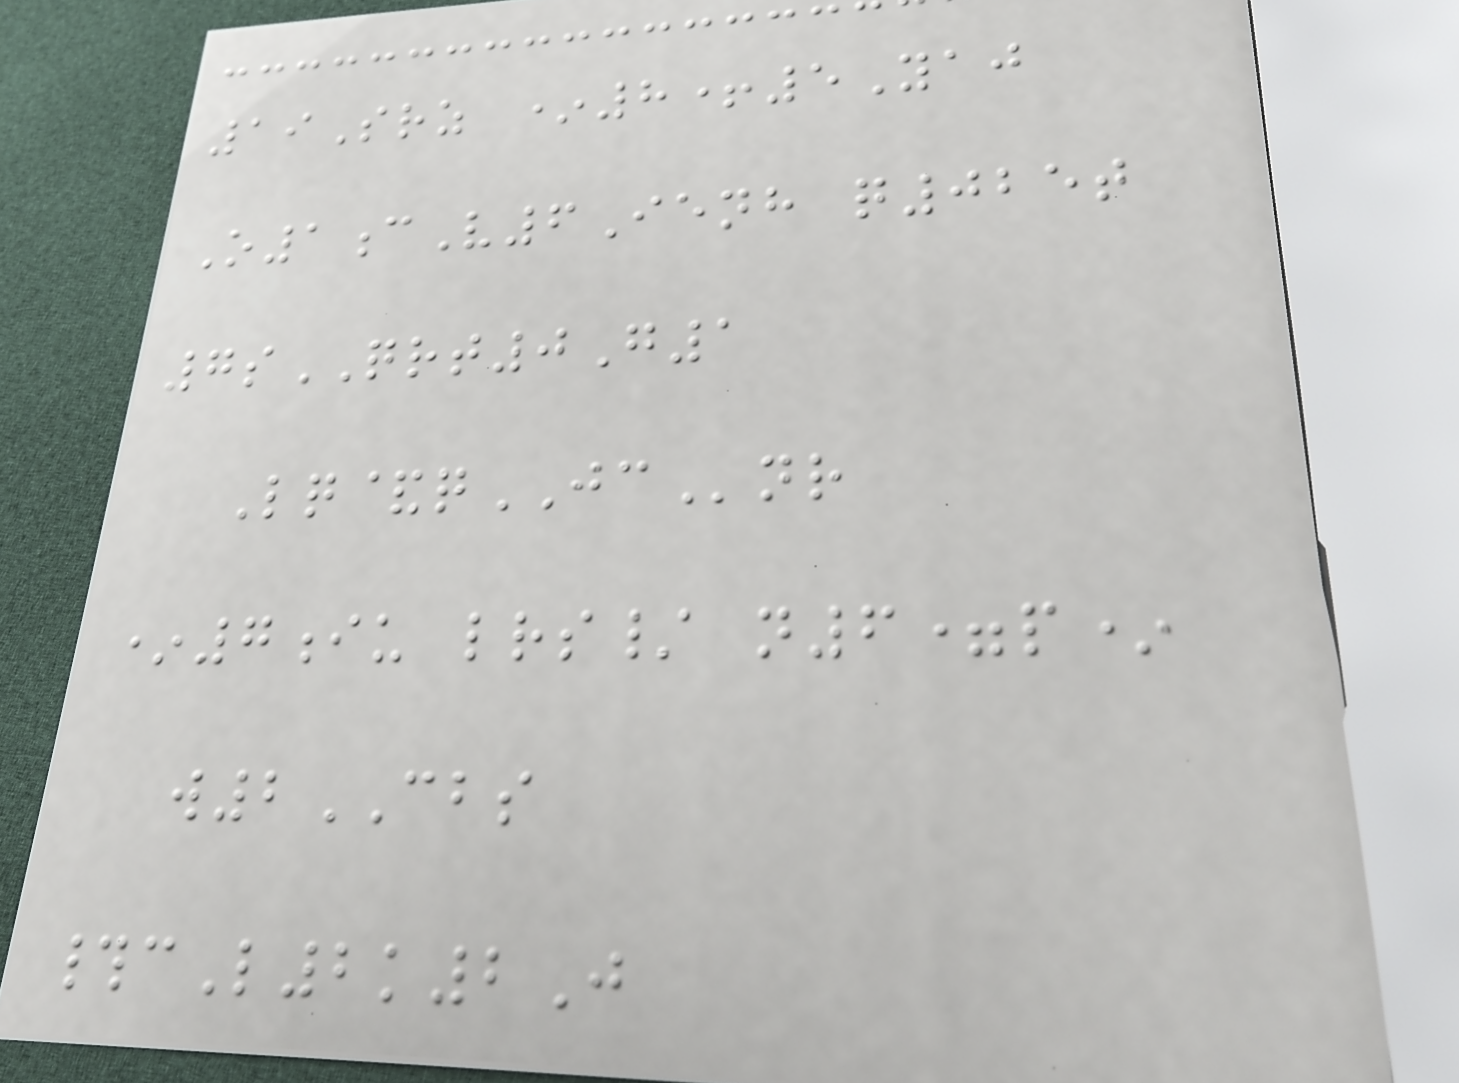19Srz *8+5Yaj
O1cV6Ienh q025t
7sQRT0G1
Lq&qJCnr
*7iu lrs/ n6=p*
w2CBS
#cL2k2J
